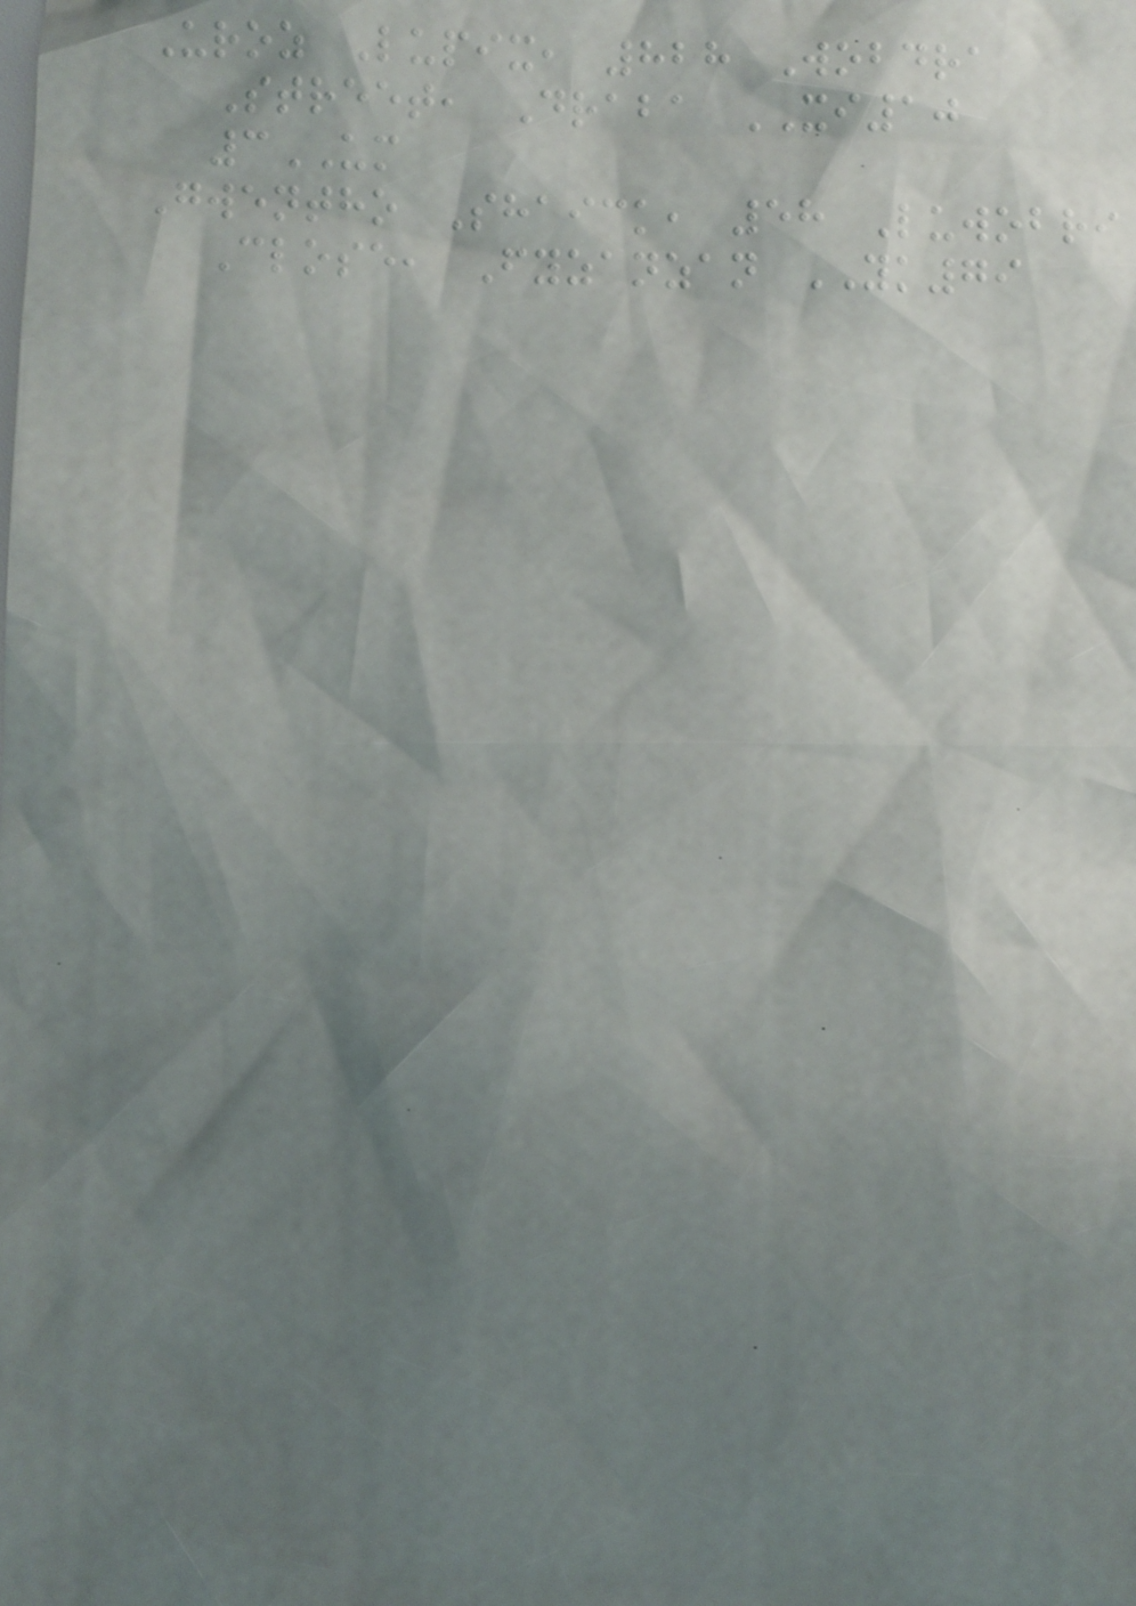Uroz Lupix, 828 Wobdra
Street, Draba XI10
3UM
Gwentho Shaick, 58 Luwobri
Close, Fyzanzan YK79
